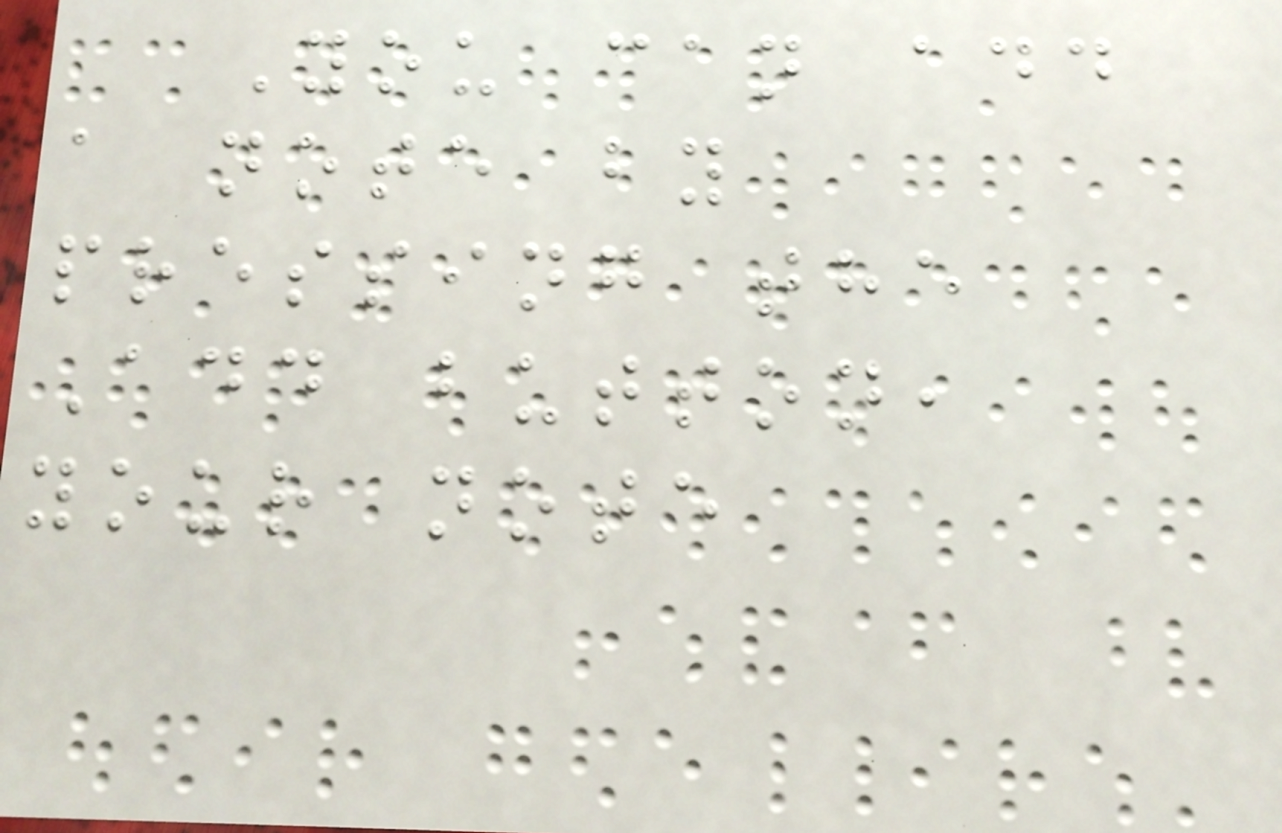You can add
a note by
pressing the
Add button,
your note
